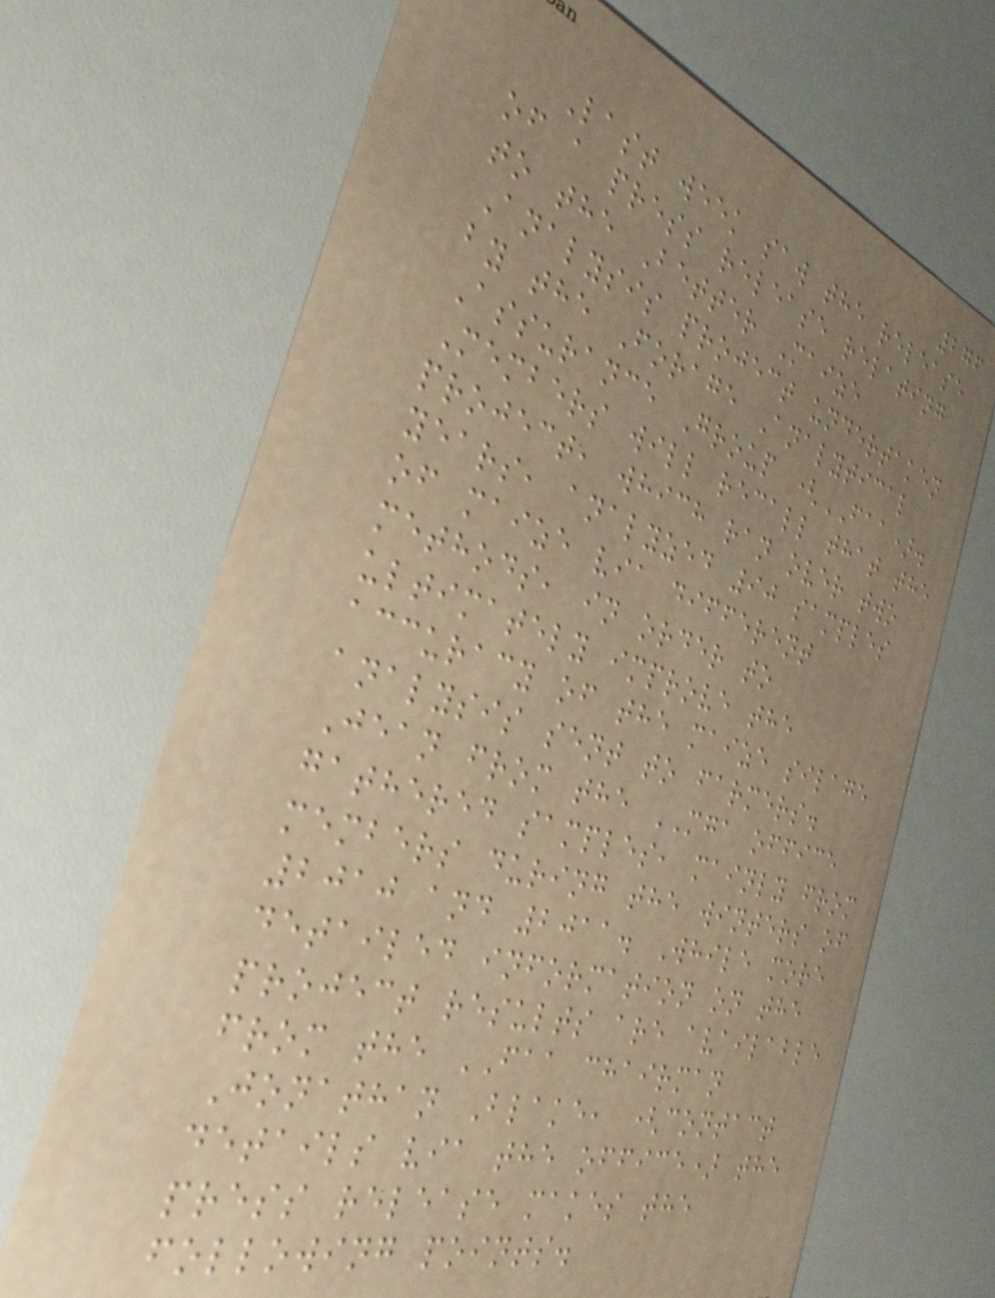276
Last week saw the release
of a press release relating
to the Better Maize
Analysis project undertaken
by the Forage Analytical
Assurance Group (FAA).
Members will recall that the
project, which ran over two
years, analyzed 90 samples
of maize via different
methods, in order to
ultimately improve the
accuracy of the maize silage
analysis sent to farmers.
Jean from the MGA office
gathered samples, mainly from
members during the winters of
2010 and 2011. While more
detailed information on the
project results are available
from the FAA chairman
Jonathan Blake, (contact
details via the office) the
press release makes the
following points.
